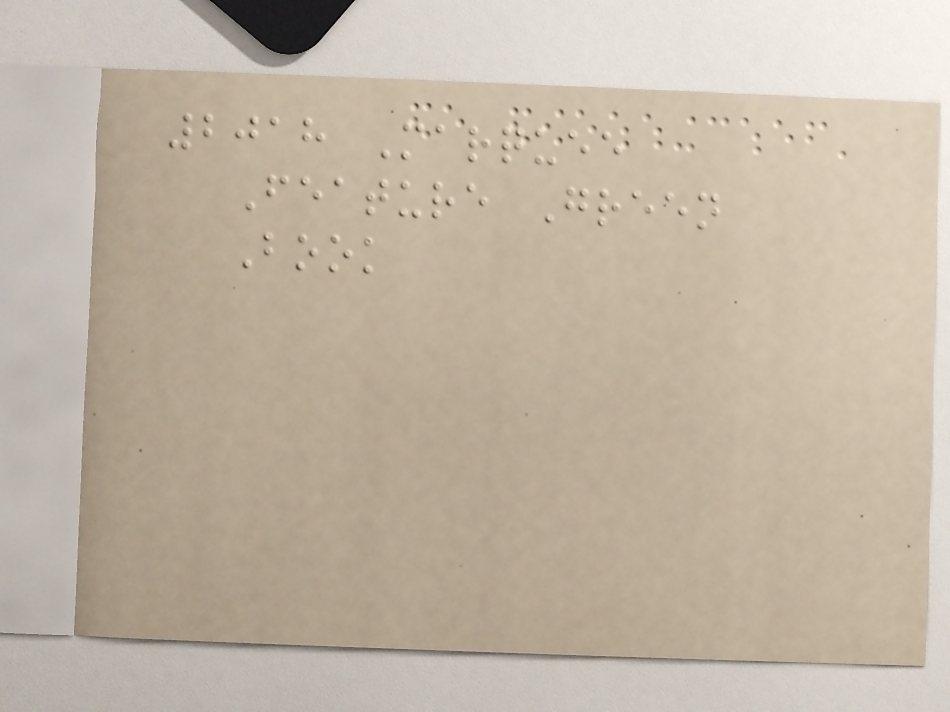2018 Marquee
Feature Green
Book
